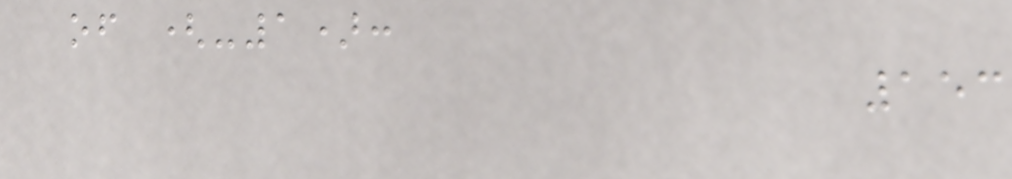of (-1):
153
